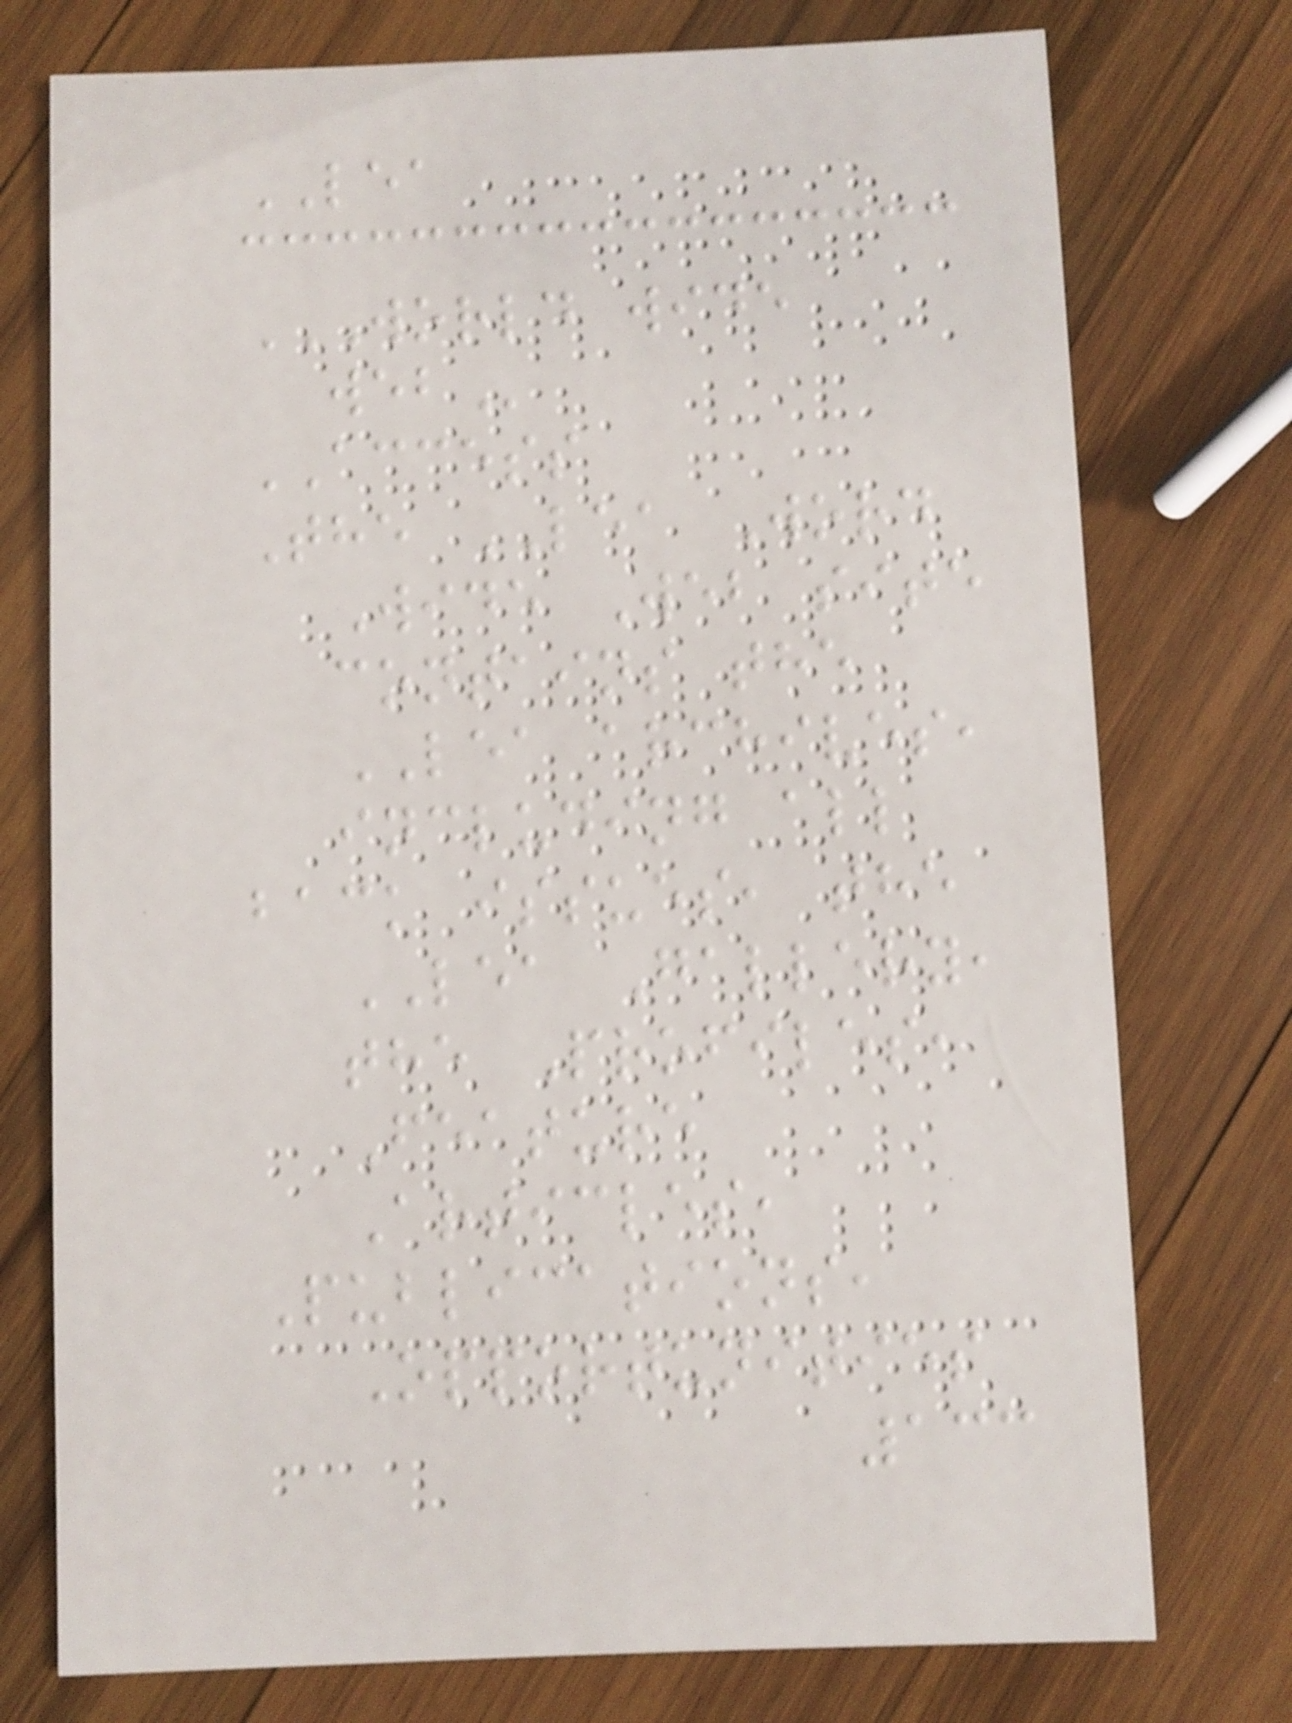LEA
WORLD WIDE
WEB
ACCESS
The LEA Word
Wide Web site
contains the
LEA archives,
including all
back issues, the
LEA Gallery,
the Profiles,
Feature
Articles,
Publications,
Opportunities
133
